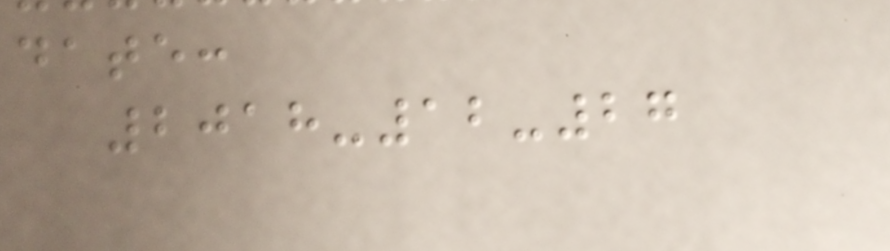date:
2018-12-27
